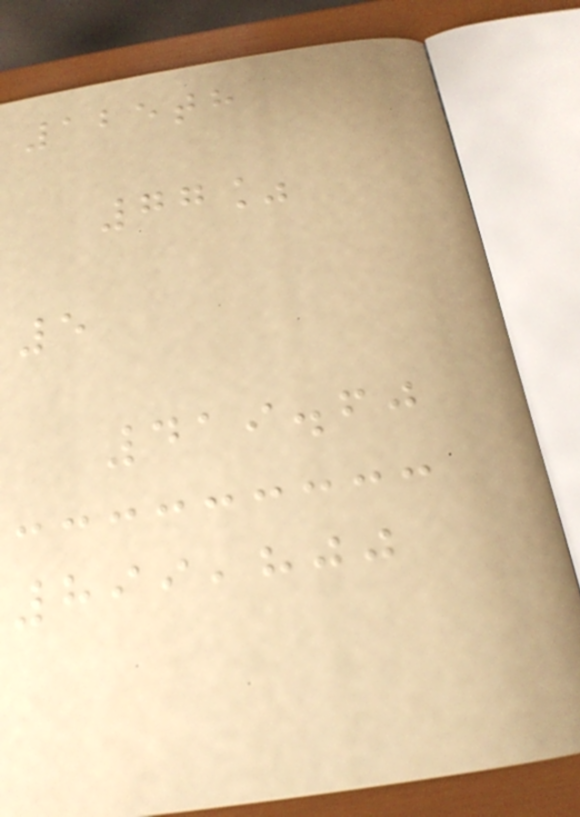125th
77%
5
419.60
899,800
